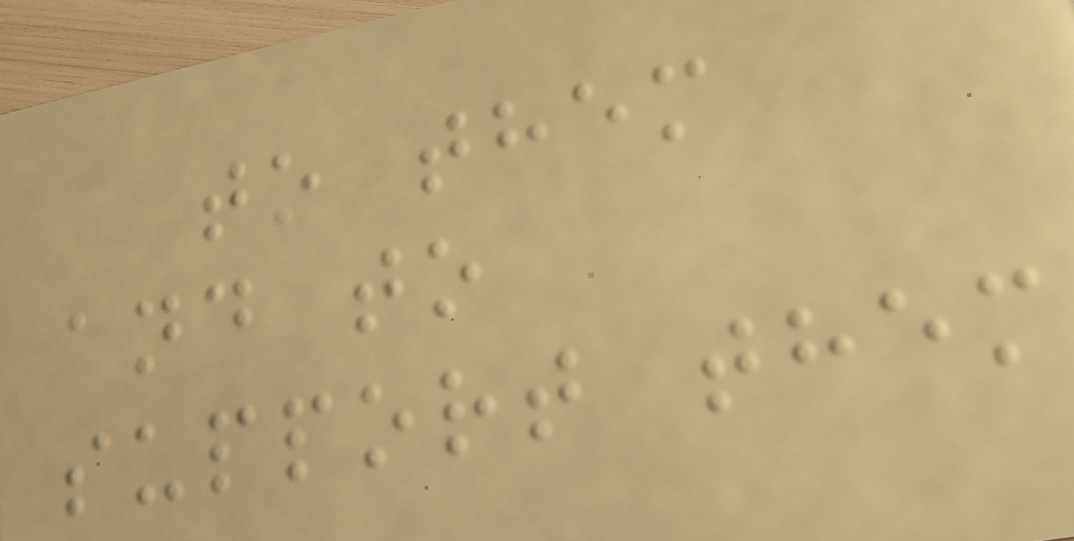to them
and to
support them
